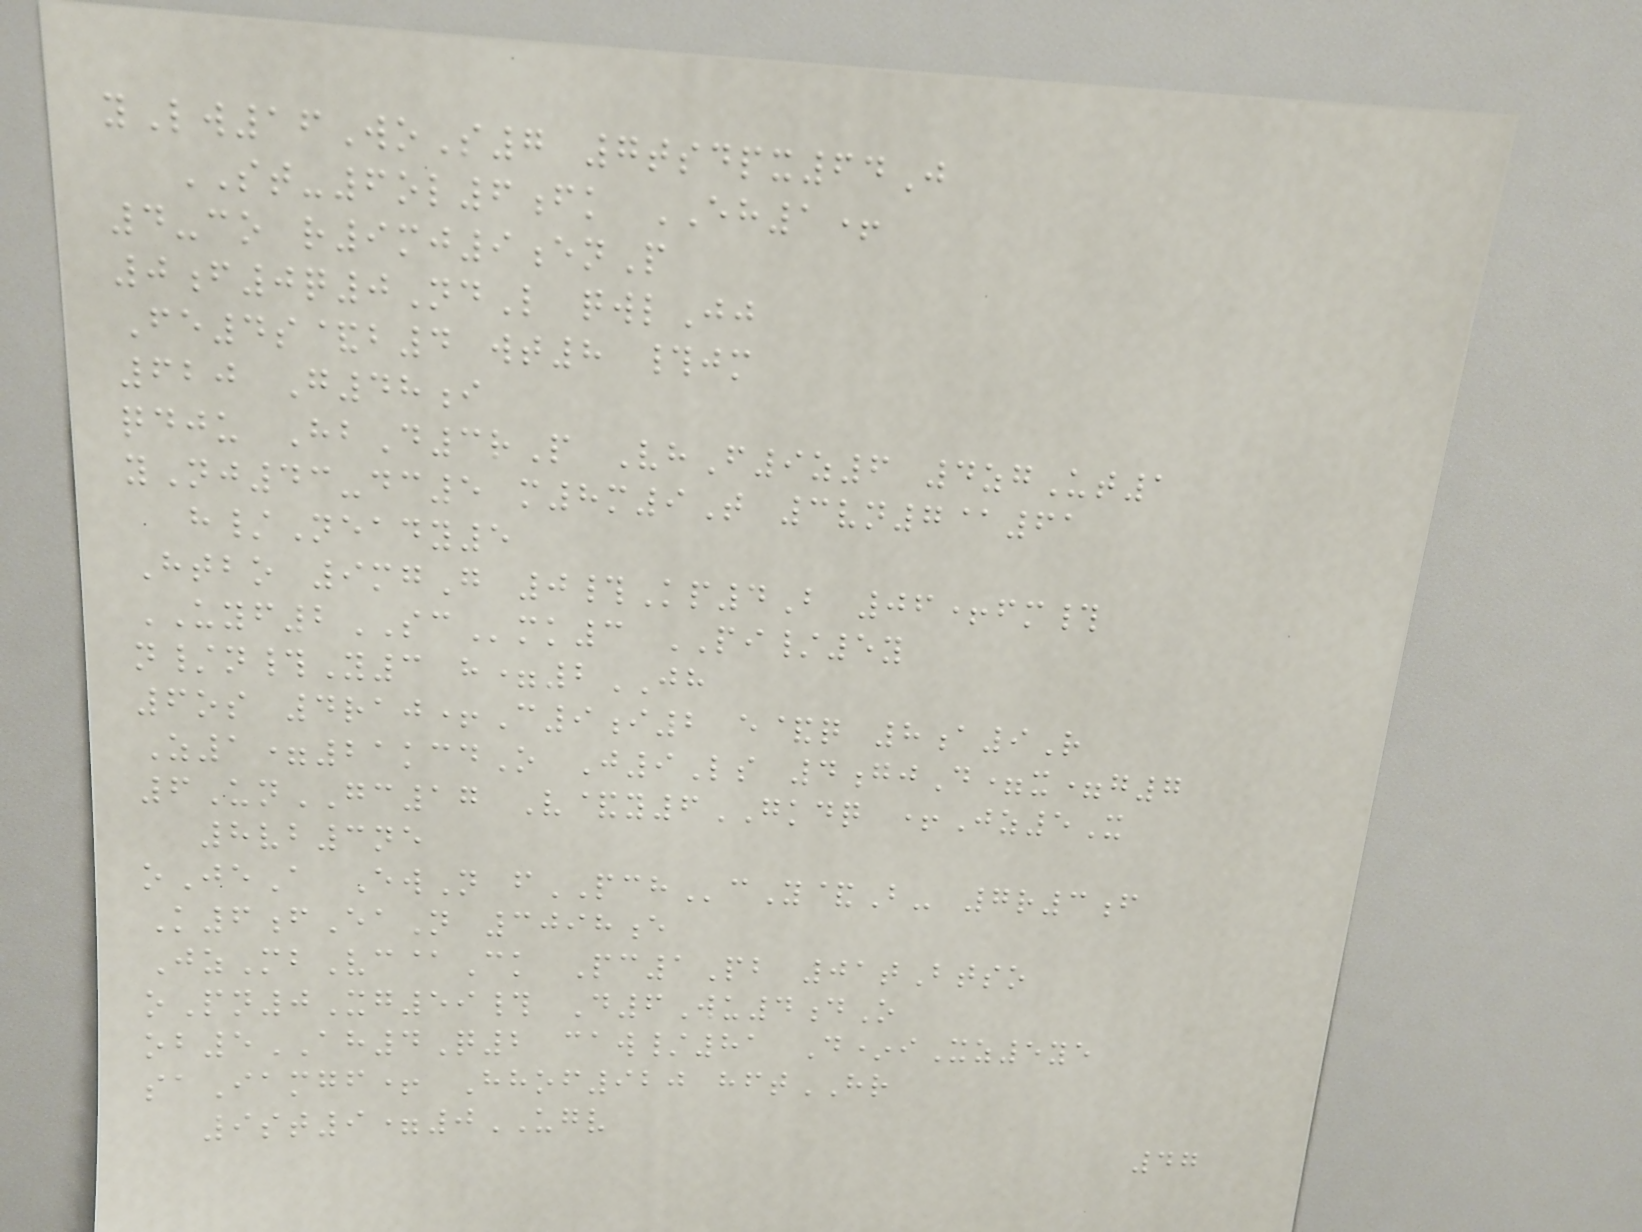yLw16WoS7 7tsdpx64J
ST-6ol6fk EH1+
4-co r9mj9enP
0f0q0NdL qwlJj
Fe4s&b4 wt8 #jm
620 G48i
qdju HbD3rP VhF9z6 4zgUt1
yNj43-dc5 m8m9T 3vn7@61
h/Neady5
Htbo 9mgG 0#Kp4B 06+fm#
UYF2SCmk3 PI/5y
n/n#Y3 h=2JH
6os 4raj+C9i2 e&q 8a9R
Z1=21kcdO J9Ls 4gjD=x=g7
6UnGC17 V&y6GKDQ +Jz5X
8vb3ne
oJeA EwN fPCHcY&B- 7r3f
K6fEaN 3098e
JzMbVc@Ck Pc1Pb 01tBtso
oPn0Xg59# D6Wu4dO
ob5AH4Q2 caw/81 D*iXz5ye
saIamgf+ Hhof920 hftHR
9st9=0UGV
47
